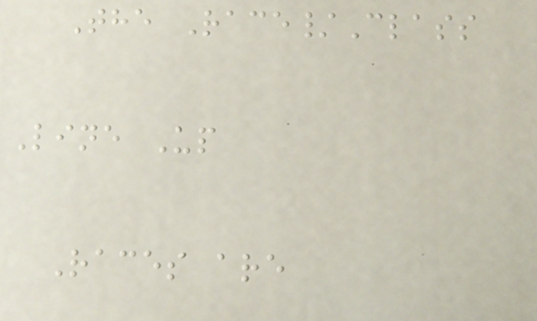The Race/Class
Line Up
Races are
